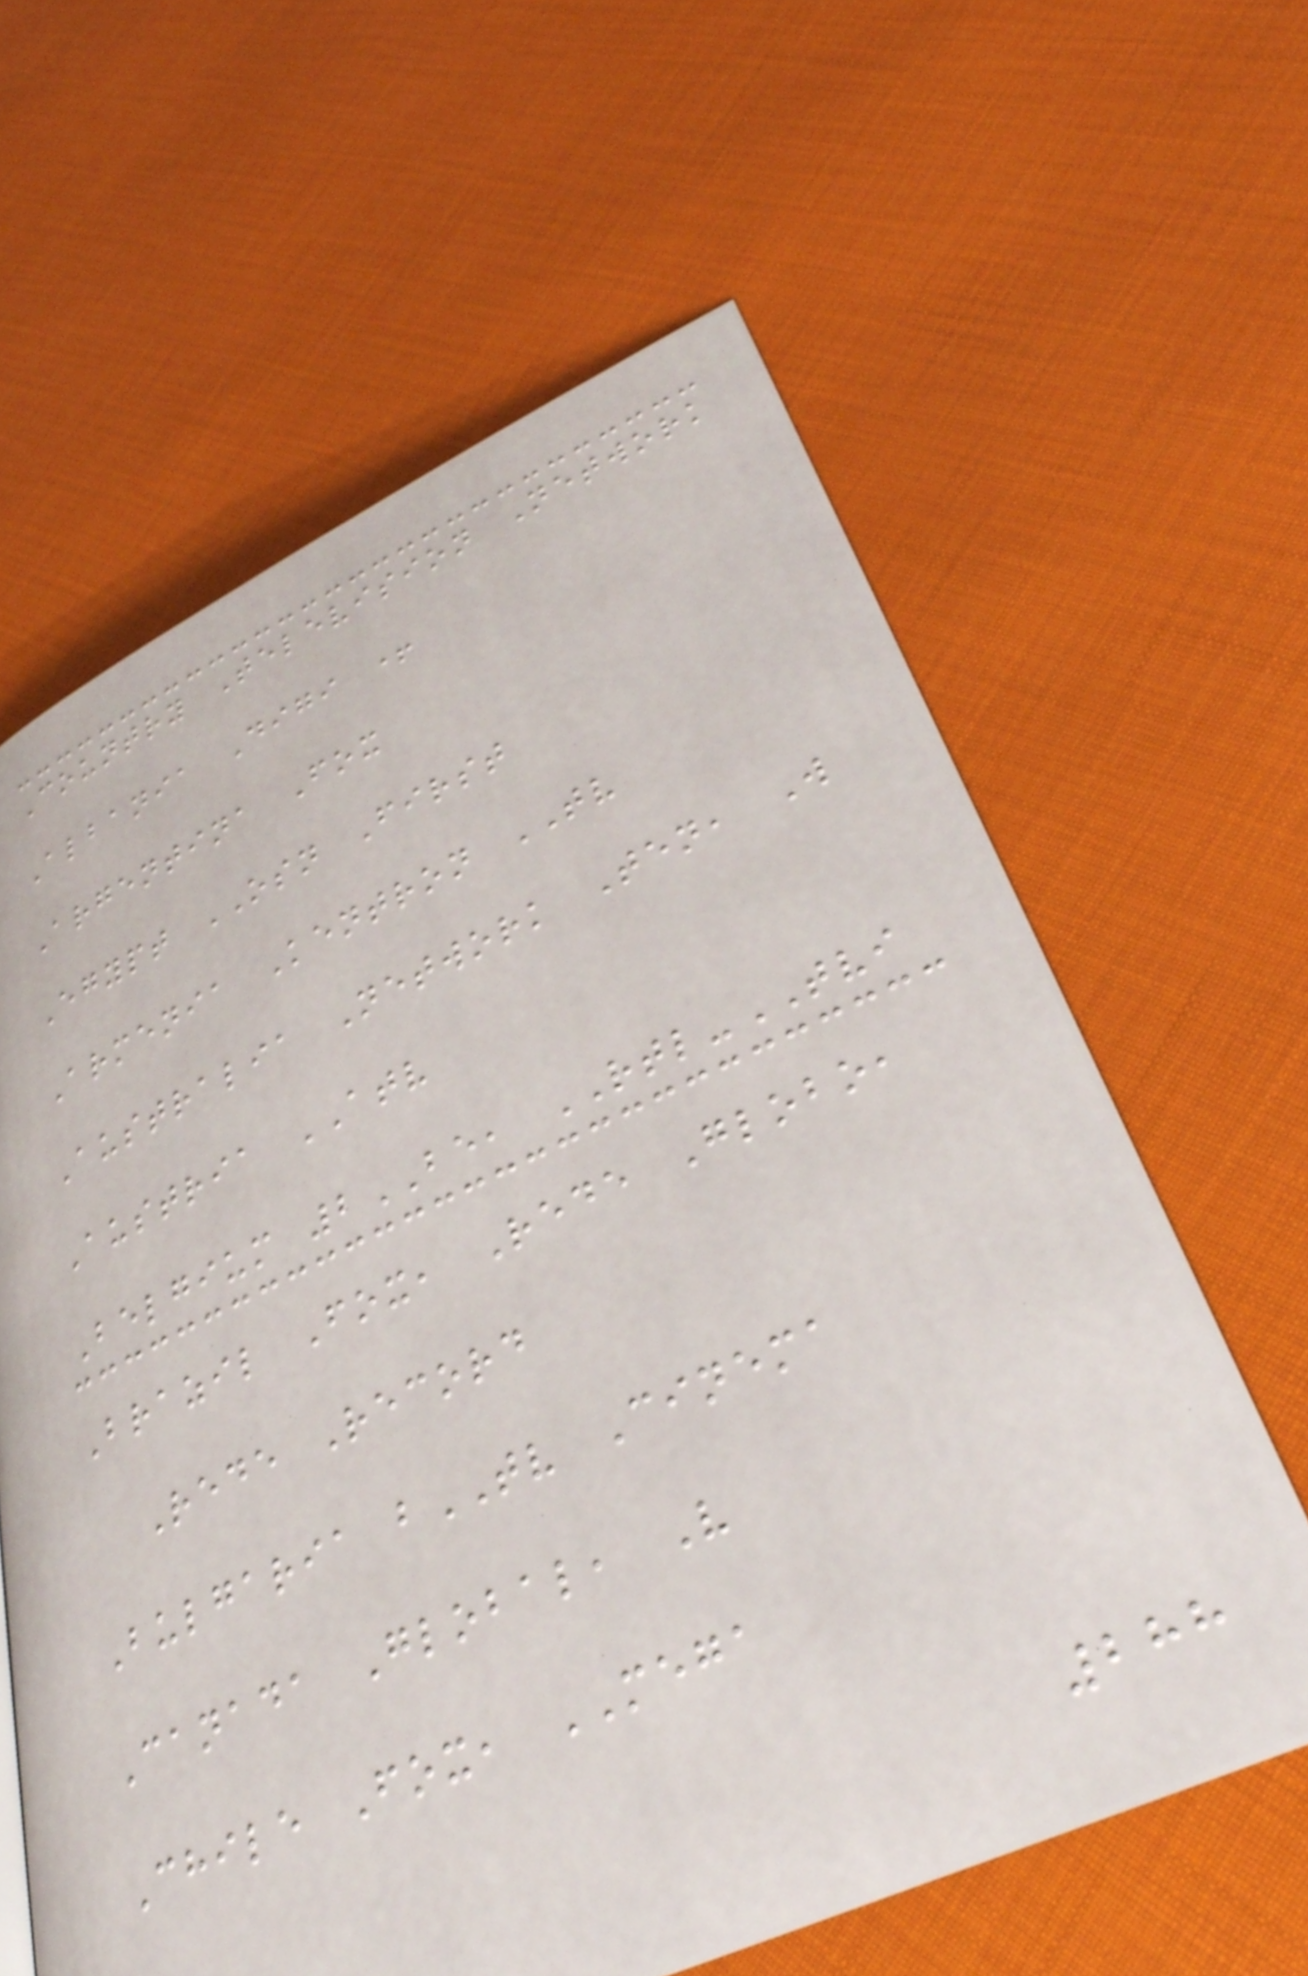Country Television Network
Albania Digi +
Argentina Fox
Egypt OSN First
Armenia Kentron TV
Australia Network Ten, W
Austria ATV
Belgium 2BE, RTL-TVI
Brazil Fox, Rede Globo,
Rede Record
Bulgaria bTV Cinema
Canada Global, V
Chile Fox, MEGA
288
